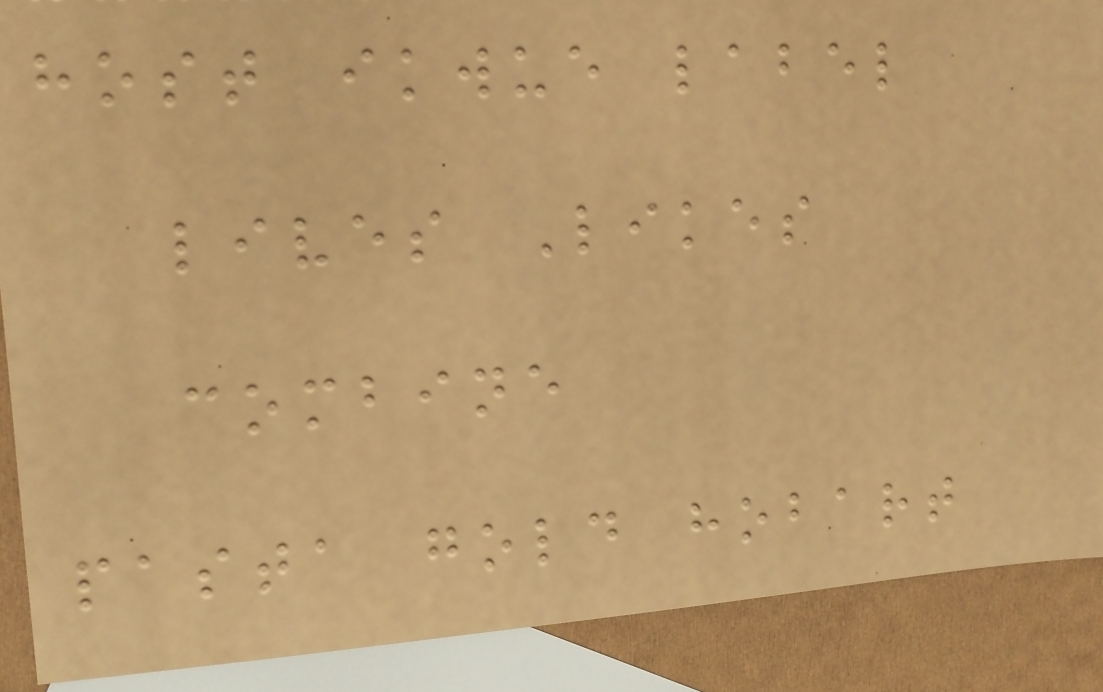host ikwue label
lives Likes
combine
pasta gold hobart
